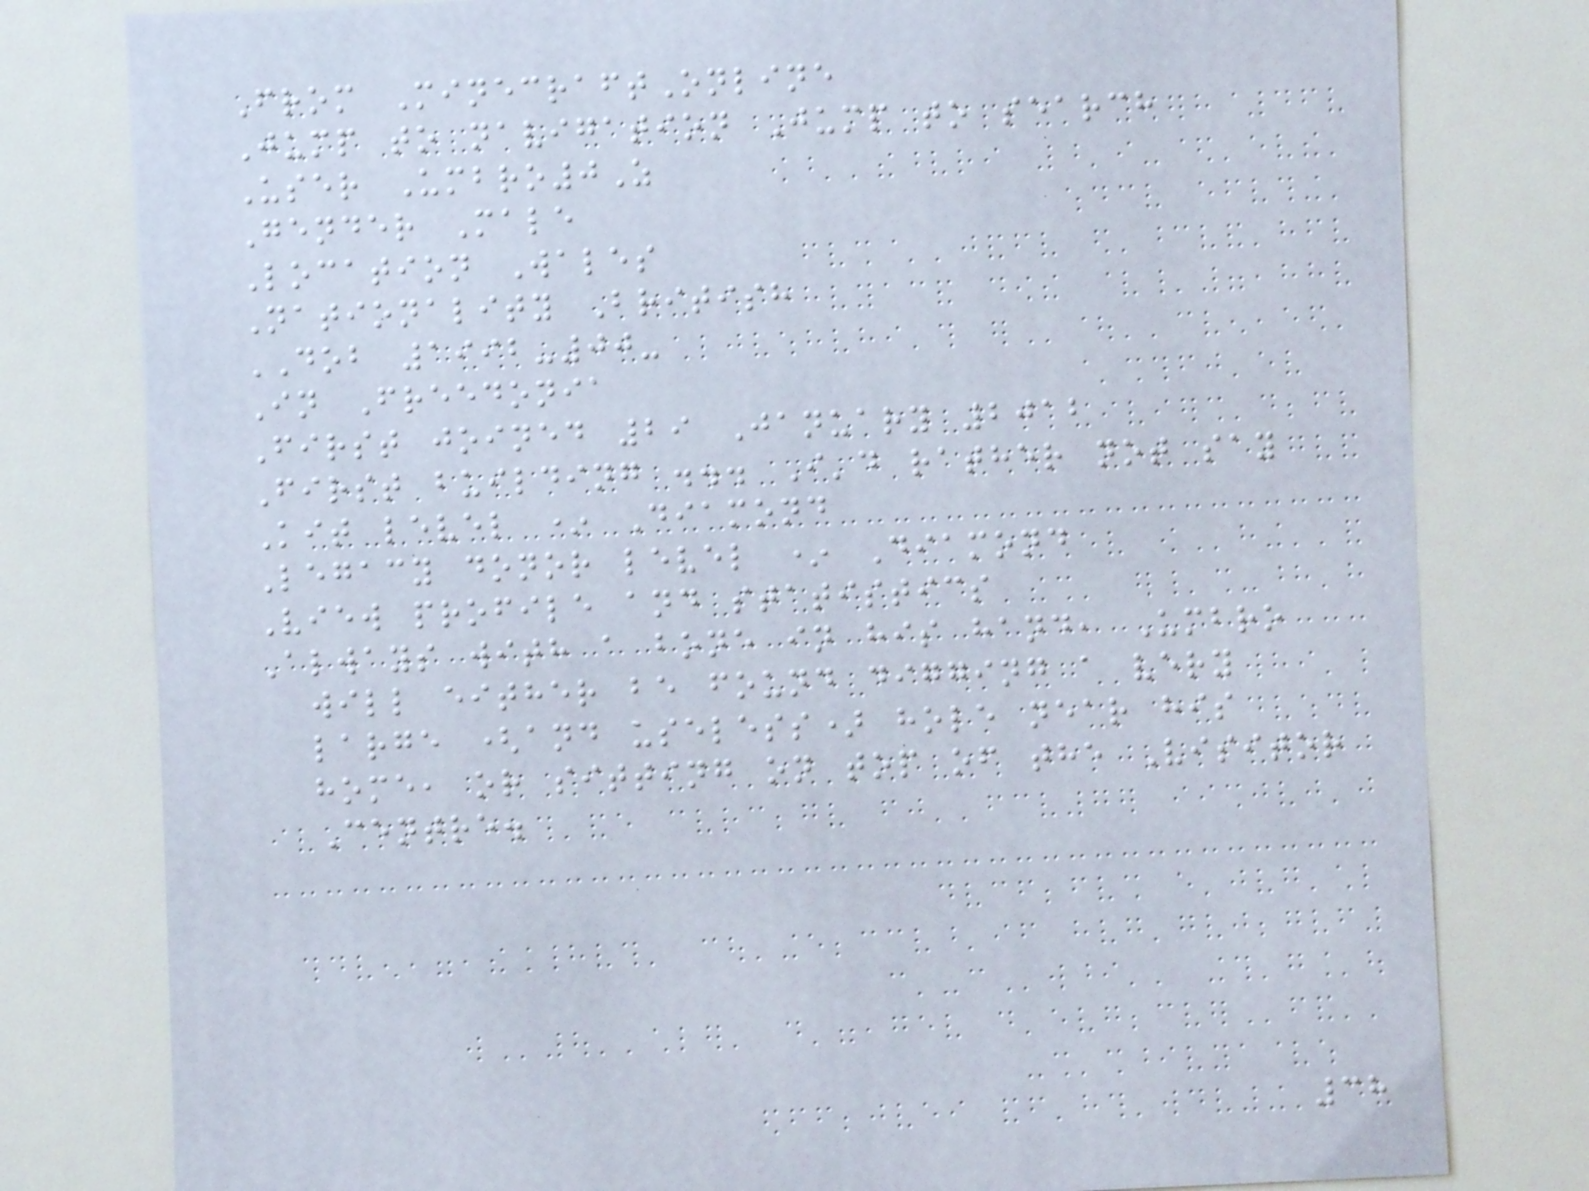From MinecraftOnline
Jump to navigation Jump to search
User Umbro0Z
Gender Male
Location Wales
Nationality British
DOB 1992-00-
In Freedonia
First joined 29 January 2012
First building ... I'd rather not say
Kit level * Diamond
Legacy donor level * Diamond
View profile and statistics
Always with a bone in his hand, Umbro
will either be found digging a very
large (and useless) hole near his
home, or sitting on top of the Visitor
Centre.
38
